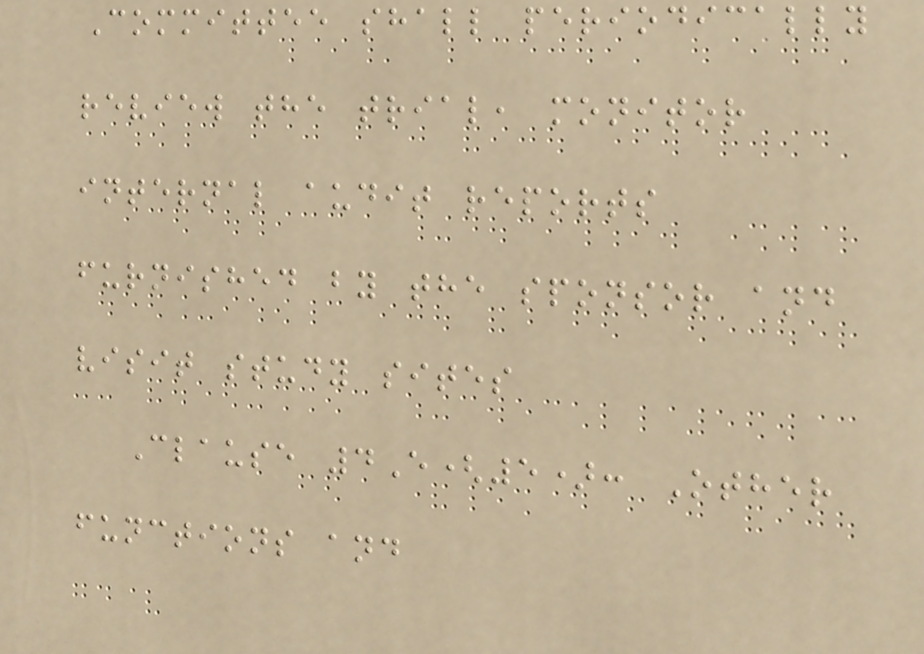Committee shall periodically
review the trial, monitor
internal audit reports
furnished by the sponsor and
visit study sites
Clause 4E(5): Other
functions and
